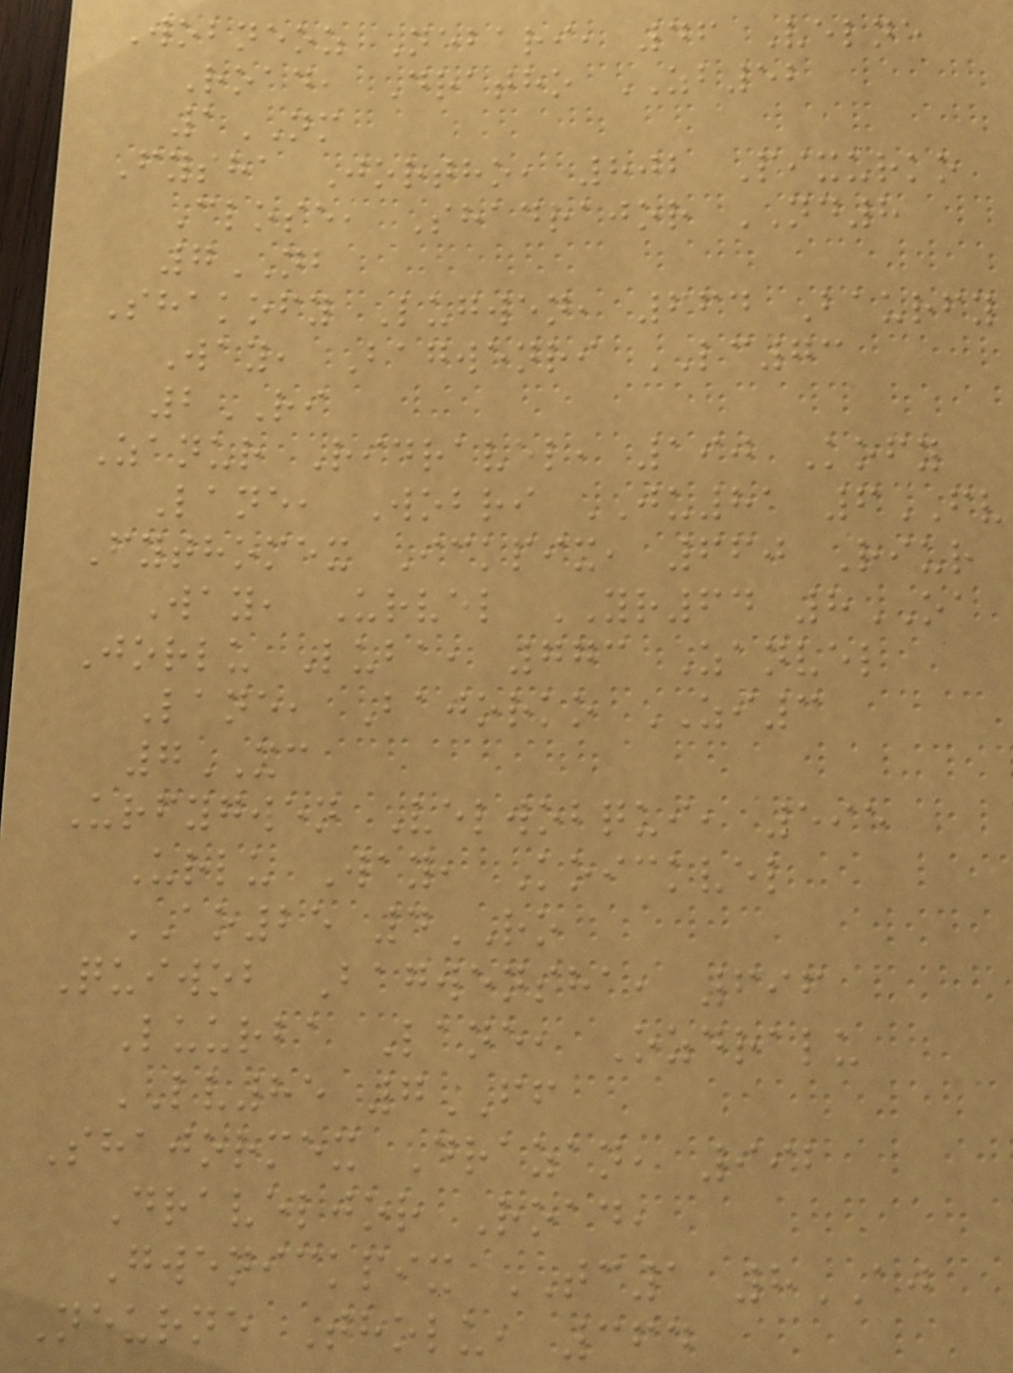Wobneoz Nebari, 46 Velne
Road, Dratho ZB52
1NM
Fysha Jortho, 802 Pixurko
Close, Shadrajor ND8
7NB
Shakofy Lugwen, 664 Baurfy
Way, Bagwenri LC73
2RI
Zanur Ridravel, 190 Kofy
Lane, Wobri JU81 6FV
Fythomex Ickpix, 660 Riur
Way, Urvel YR64 8OA
Jorlu Luba, 773 Zanvel
Lane, Bajorko ZI3
7XC
Urfygwen Velwobqui, 595
Urlu Way, Koickvel
AO25 4RO
Quiwob Bagwensha, 696
Luurba Lane, Ozdralu
LV85 7FF
Shajormex Drazan, 992
Draveljor Road,
Gwenickpix TC1 8AJ
Neurne Tholu, 364
